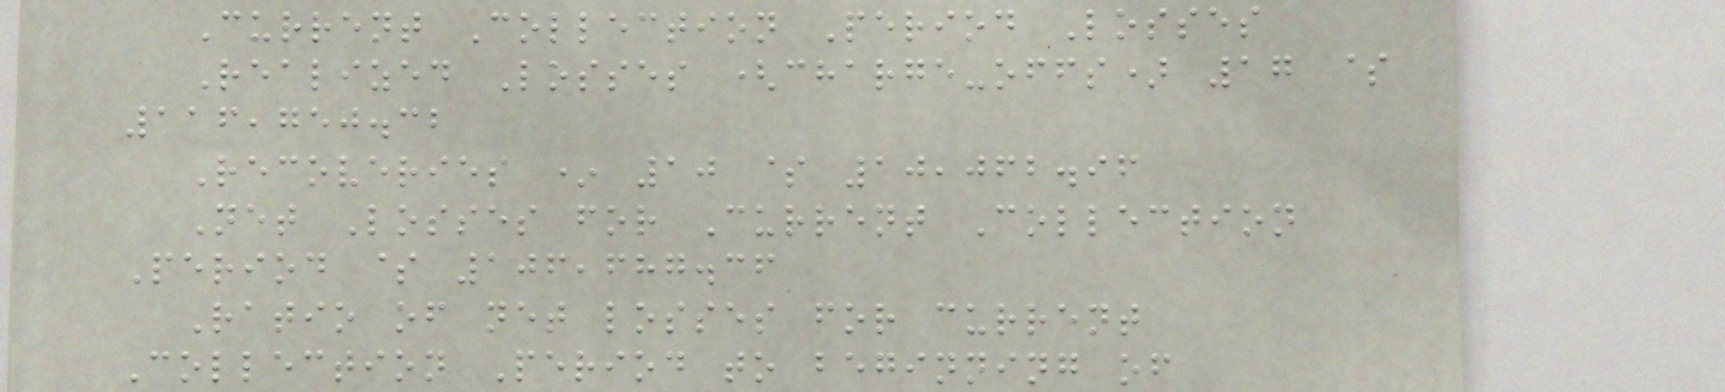Current Collection Period Losses
Realized Losses (charge-offs) 17 $
116,750.32
Recoveries * 10 $ 10,062.96
Net Losses for Current Collection
Period $ 106,687.36
Ratio of net losses for current
Collection Period to beginning of
